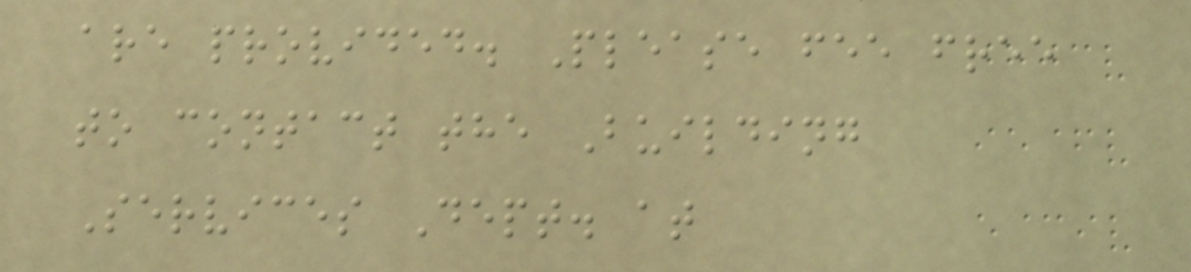are provided. Please fee free
to contact the Building
Services Dept. at
